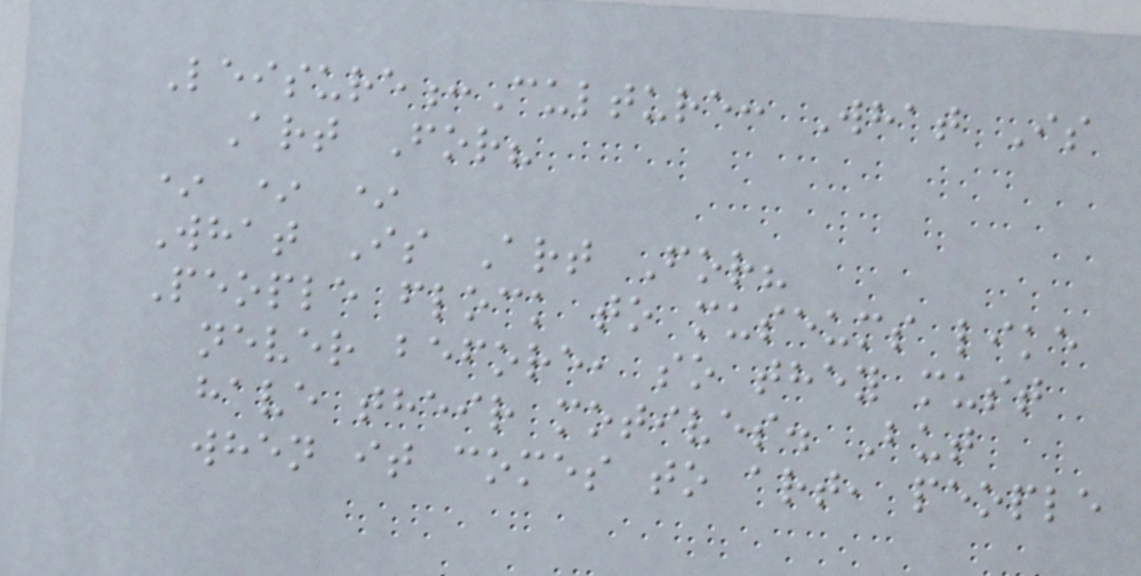Leisure:Culture: What Is
Art For?
* * *
What Is Art For?
People flock to museums like
never before, so they must
have their motives. But
when it comes to art, people
